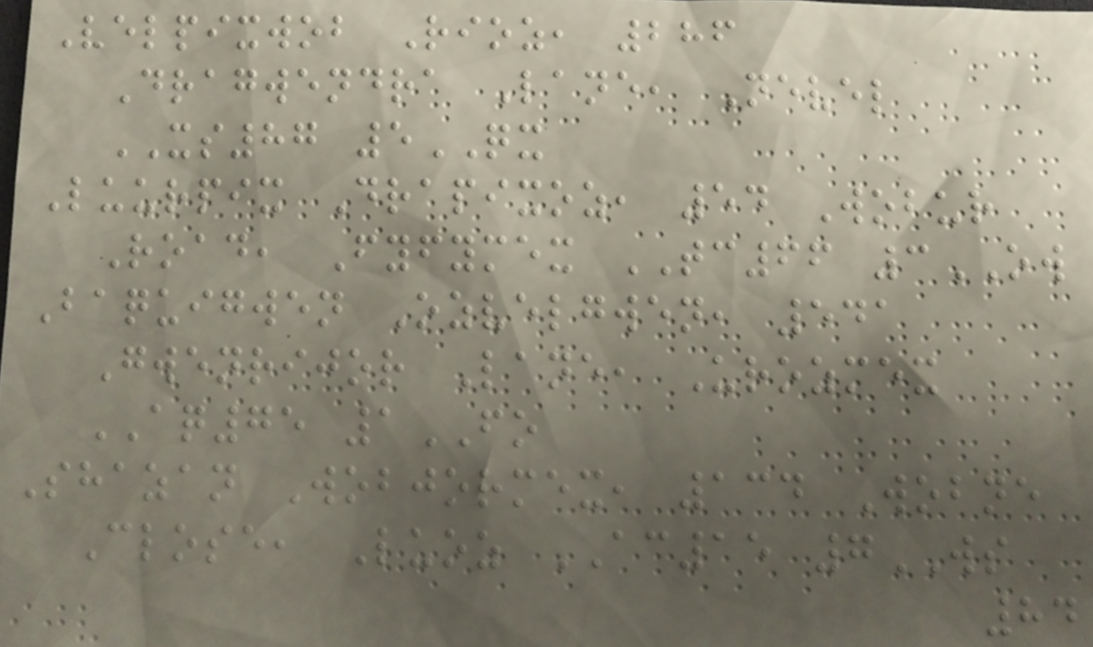Velpixwob Rioz, 286
Dragwendra Lane, Nevel
XS87 5QX
Luurpix Drapixoz, 54 Wobur
Road, Fyfymex TC66 3OW
Baquigwen Ozvelgwen, 541
Gwenrijor Lane, Urozmex
AQ75 1FO
Shazan Wobjormex, 134 Wobne
Close, Luoz AC15 7WS
84
